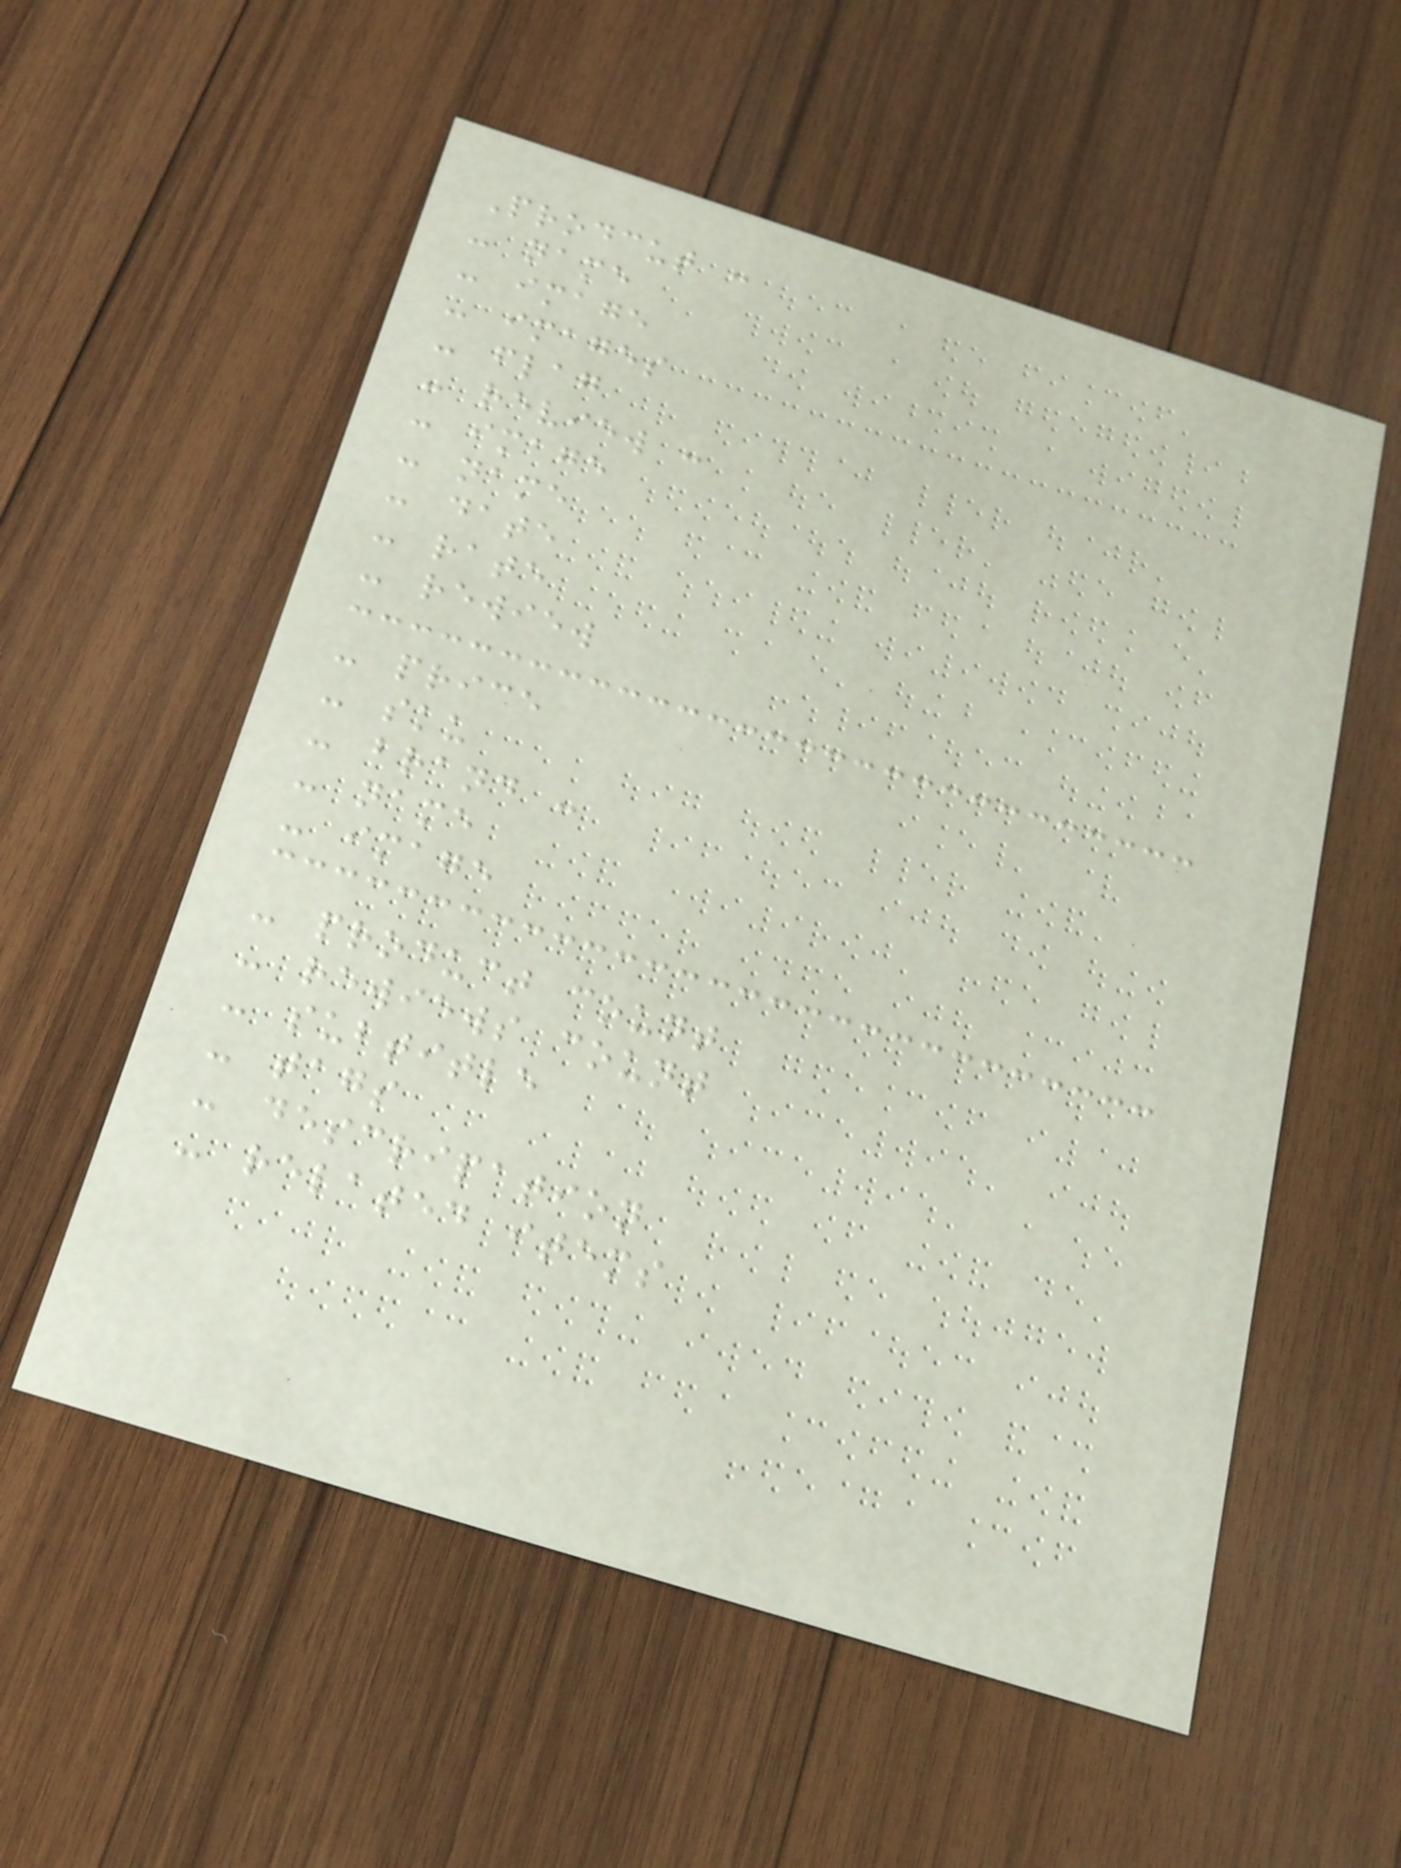Prodcut :
- name
- image
- images
- flag
- review :
- image
- name
- date
- rate
- rewiew
- price
- sku
- brand :
- name
- image
- product count
- rewiews count
- subtitle
- tags
- descripation
- related items
